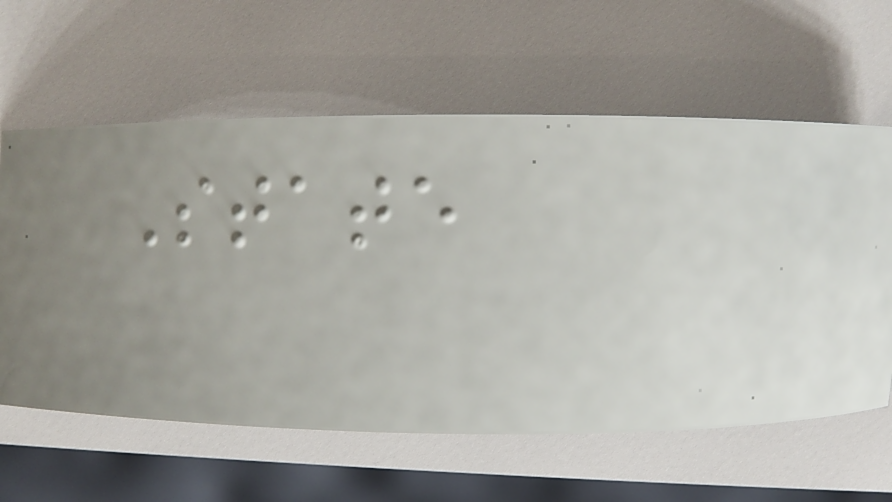State
